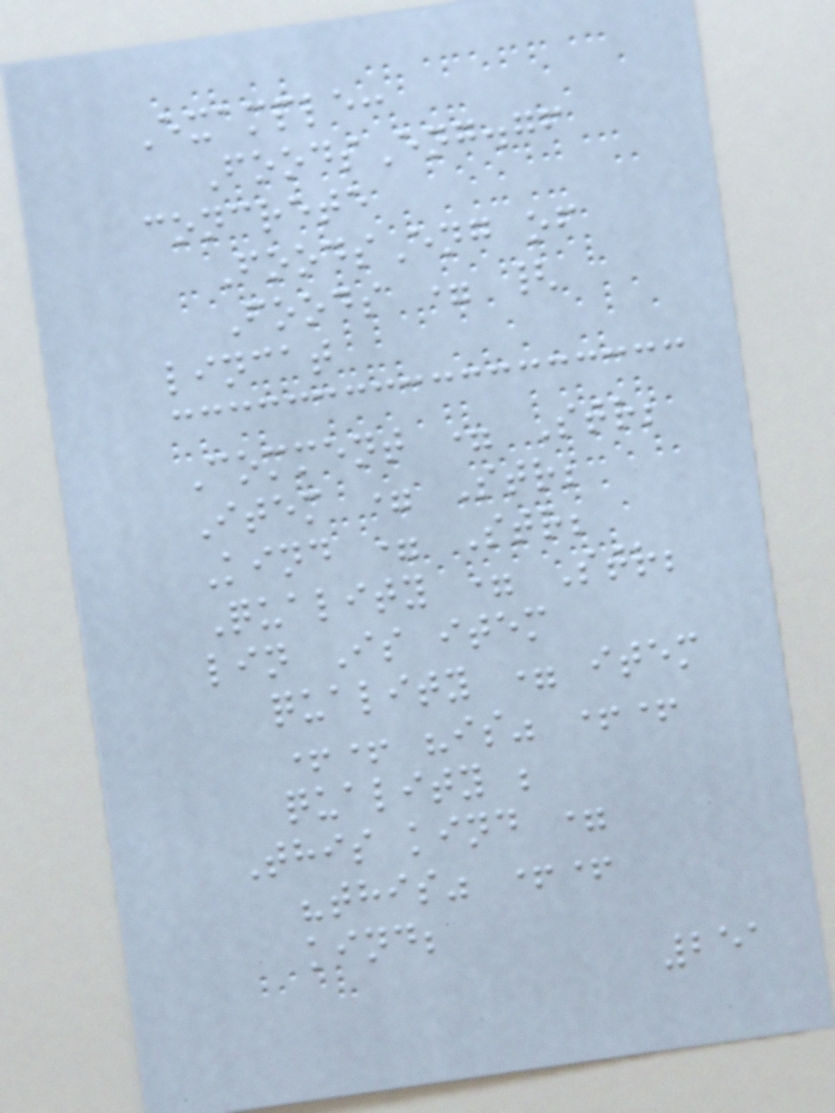Example:
FoodsEng.gf
concrete
FoodsEng of
Foods = {
lincat
Comment = Str;
Item = Str;
Kind = Str;
Quality = Str;
lin Is item
quality = item
++ "is" ++
quality ;
This kind =
"this" ++
kind;
251
